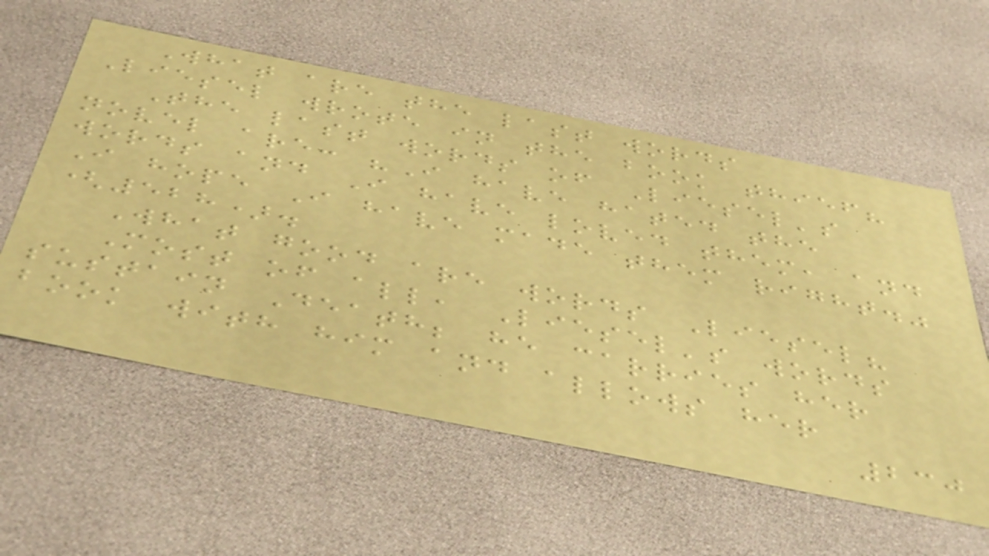What are the last words
Liesel wrote in the book thief?
The last words of Liesel's
novel are: "I have hated the
words and I have loved them, and
I hope I have made them right."
(528).
What good are words Liesel?
Most of all, Liesel's words
sustain Death; he carries her
book with him and allows her
230
